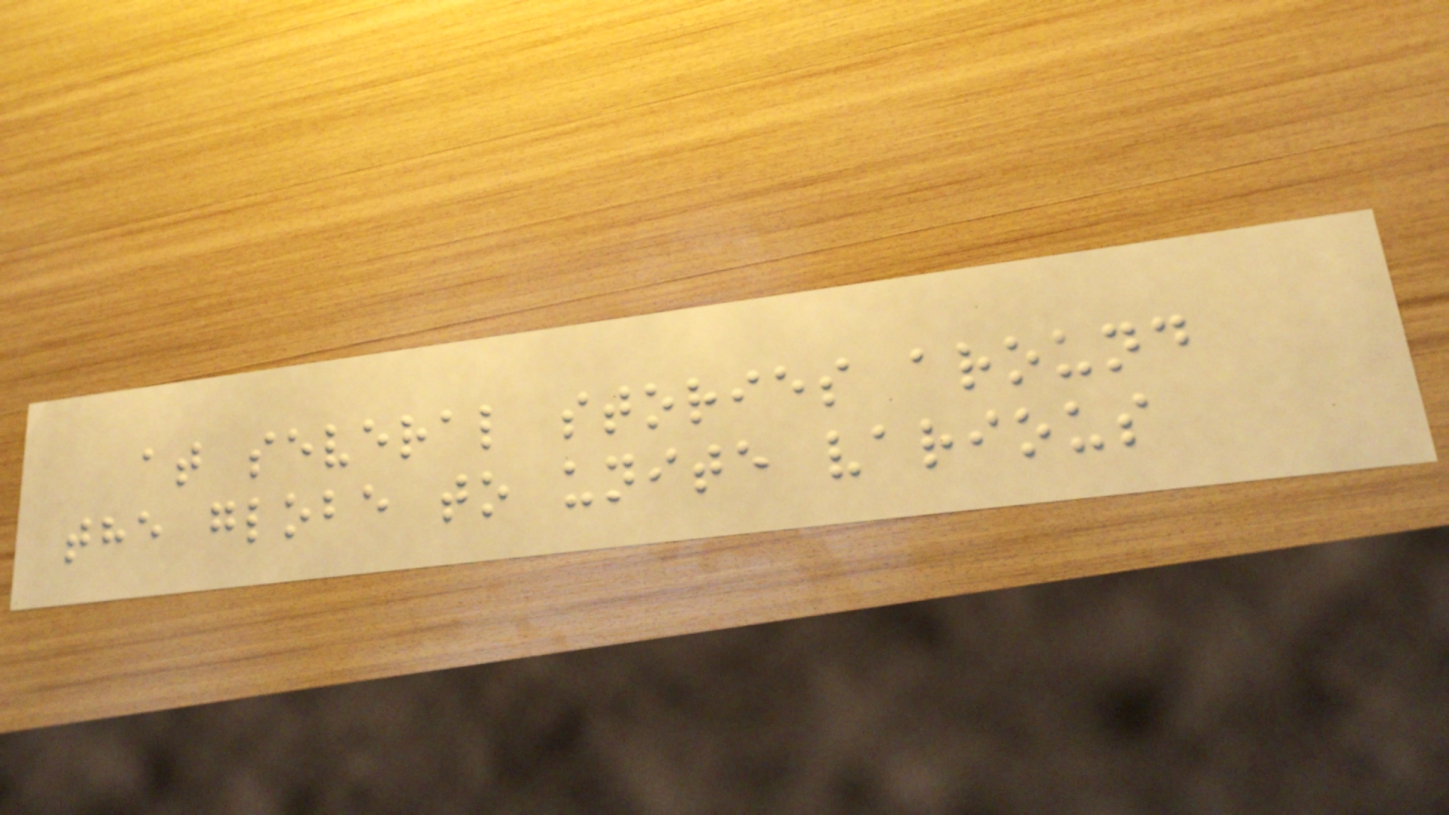at several stories around
the globe to unite various
